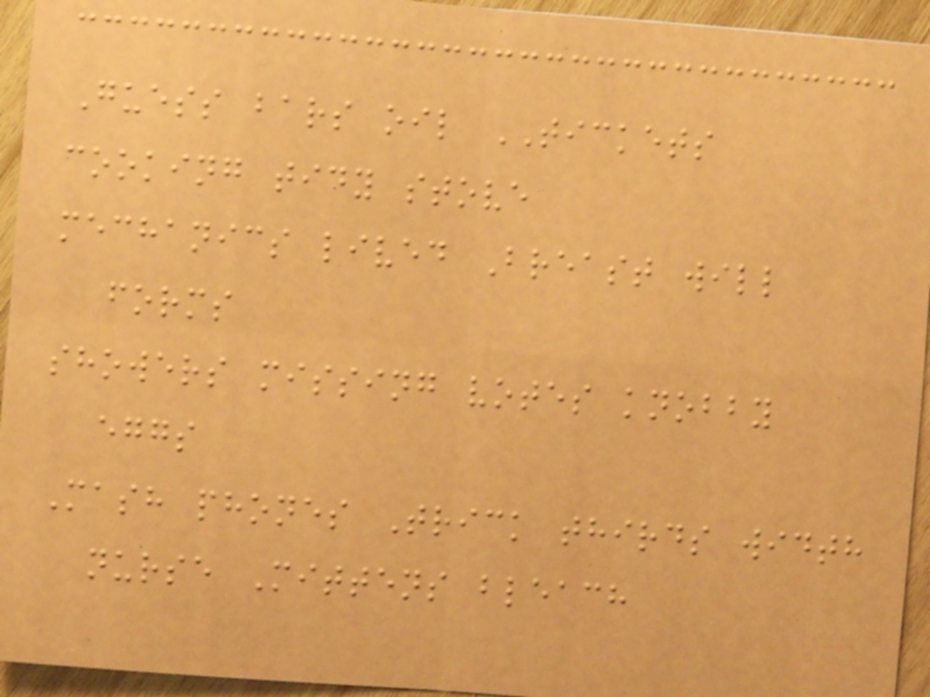Guess bars oil TICKETS
cooking tidy stove
mechanics lived Breast will
forms
showers missing votes knobby
eggs
Mash phones Trick thirds width
nurse Mittens bleach
